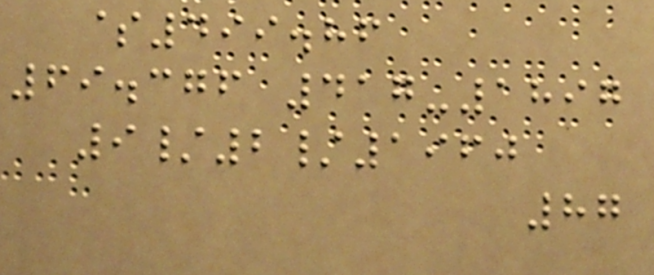$499.86
69.376 417-1897
9/2/1960
87
